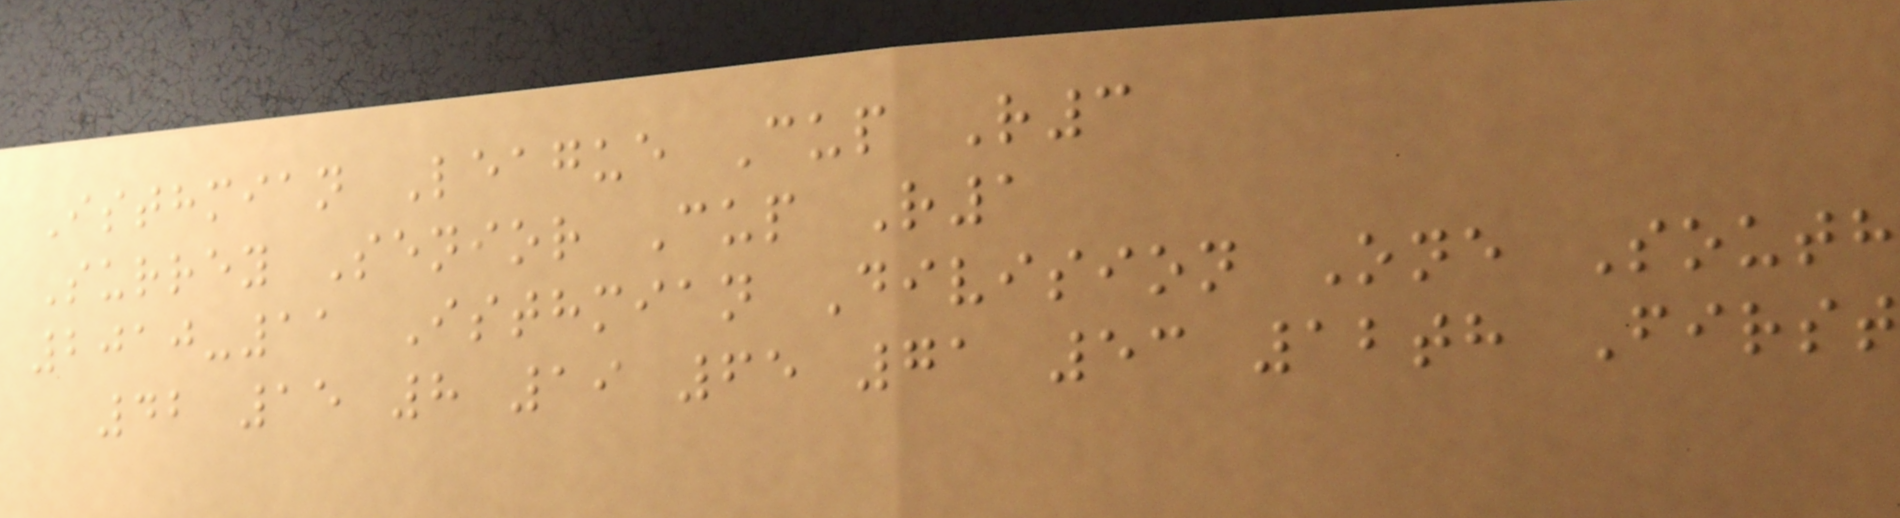Isthmian League Cup R3
Surrey Senior Cup R1
2010-11 Isthmian Division One South
42 15 8 19 65 71 53 12th First
